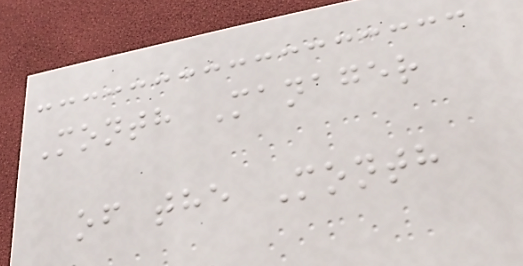Month Manager
of the Month
